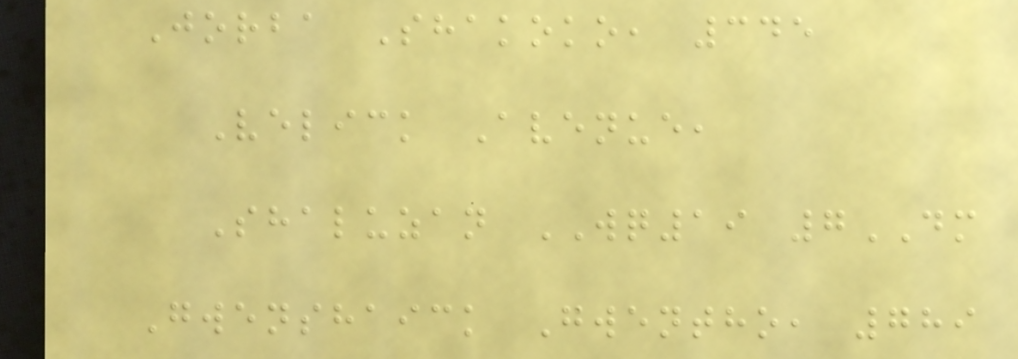Jorba Shakoko, 345
Velick Avenue,
Shaluzan WQ19 7DM
Gwenshaick Gwentho, 789
